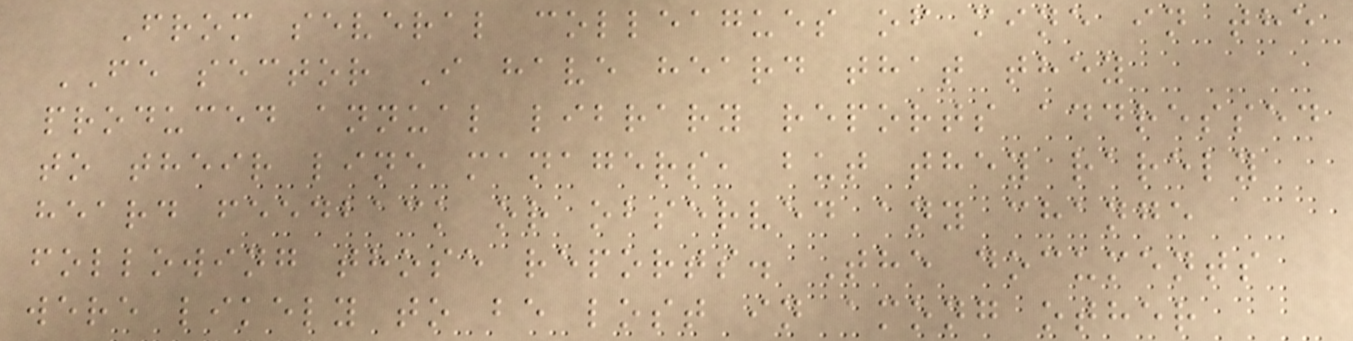From several colleagues of mine in the
FE sector I have heard that they
produced annual library reports addressed
to their line managers, but they rarely
heard feedback or observed any change
following those reports. The documents
were likely to be lost in among other
